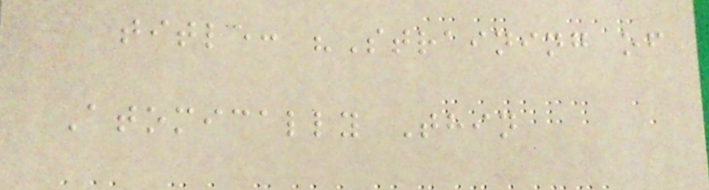title: "Straining of
Atomically Thin
